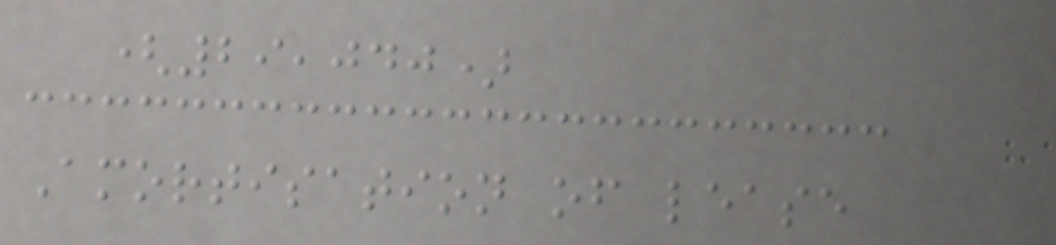(29,040)
Amortisation of lease
